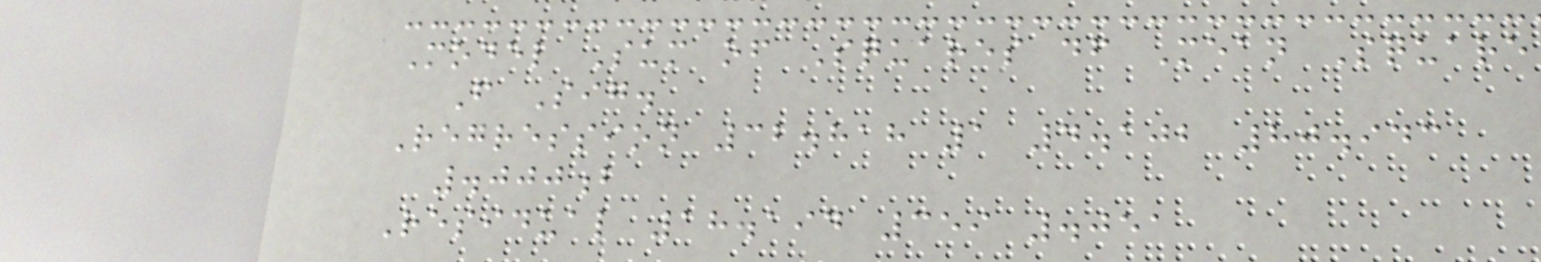Model Sum of Squares df Mean Square
F Sig.
Regression 32.818 1 4.102 80.943
.000b
Residual 18.194 359 .051
